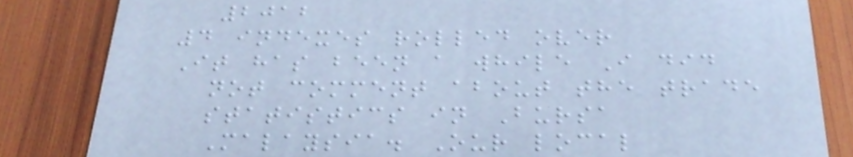2012
4 indexes rolled over
It has been a while I did
not comment about the trade
statistics in Bursa
Malaysia. Our local
